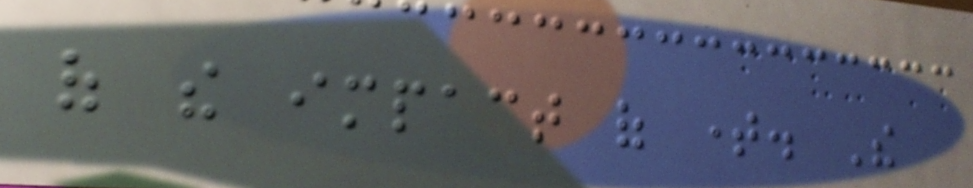of the impact of time. The
